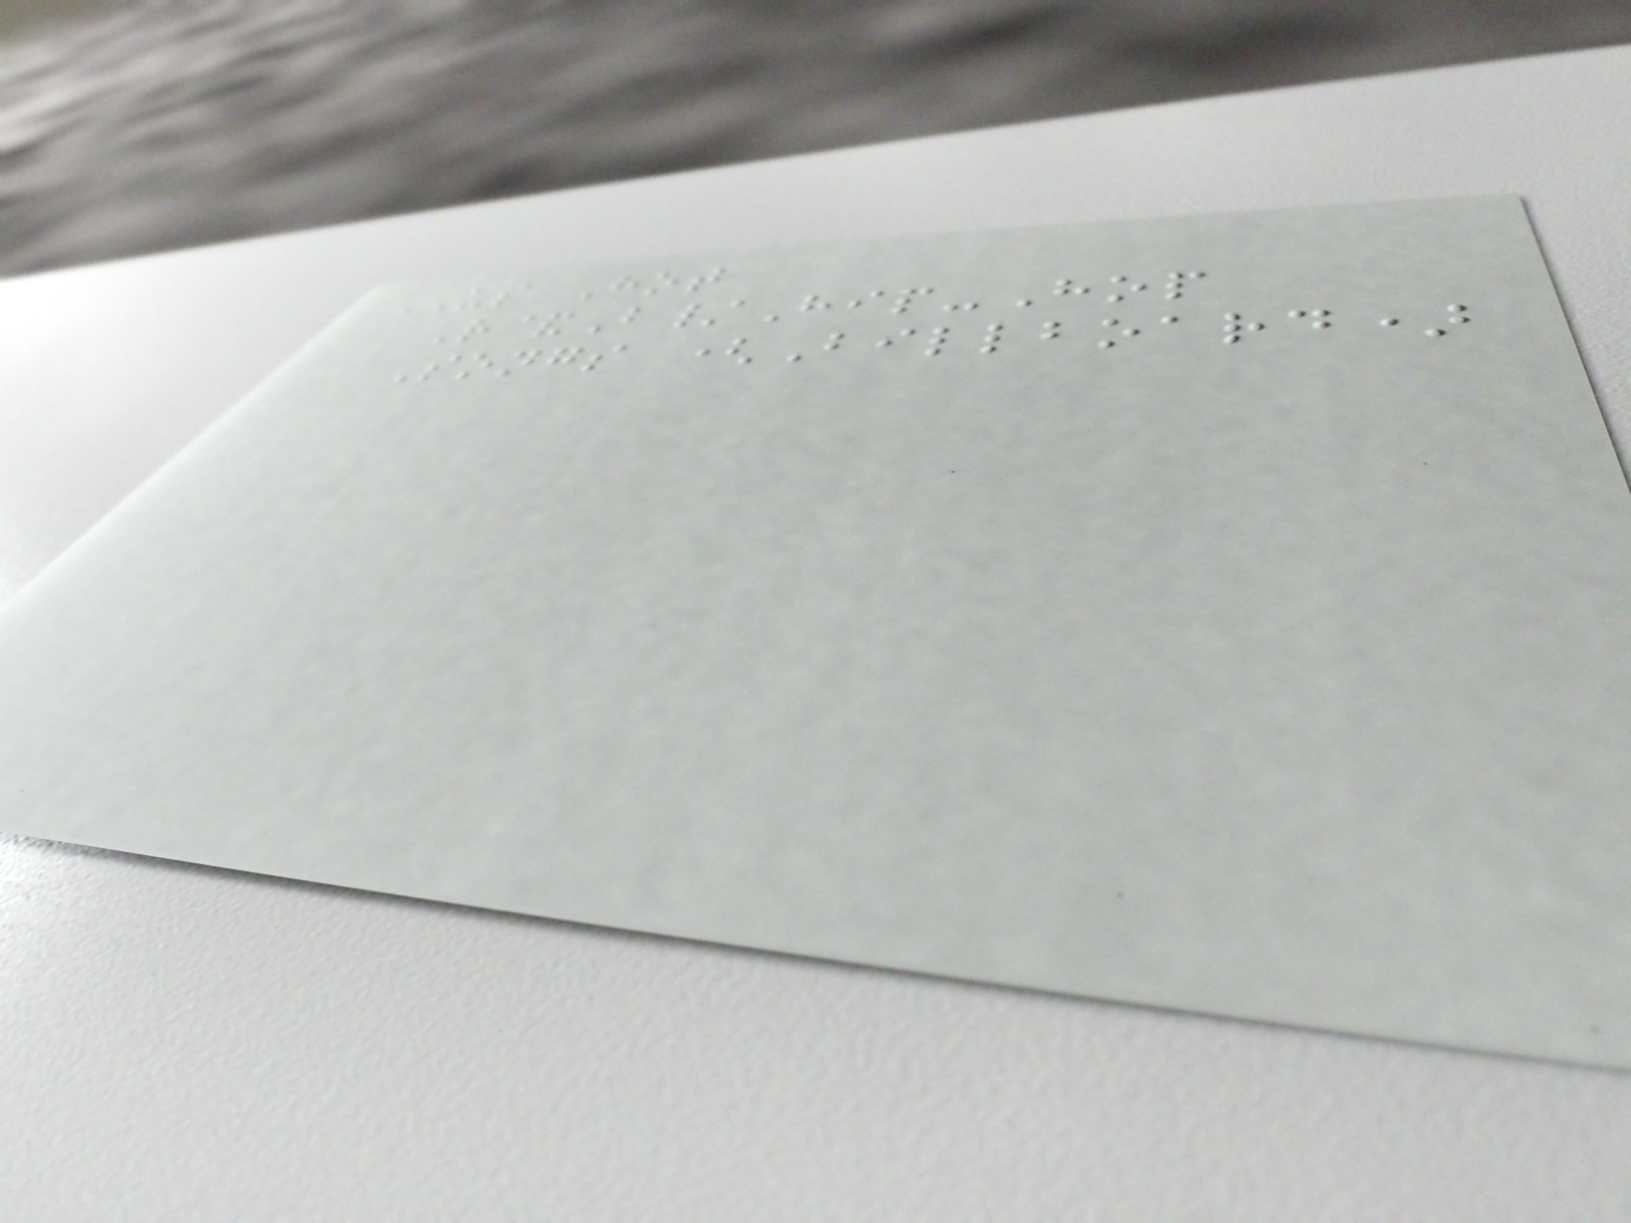US Hot
R&B/Hip-Hop
Songs (Billboard)
